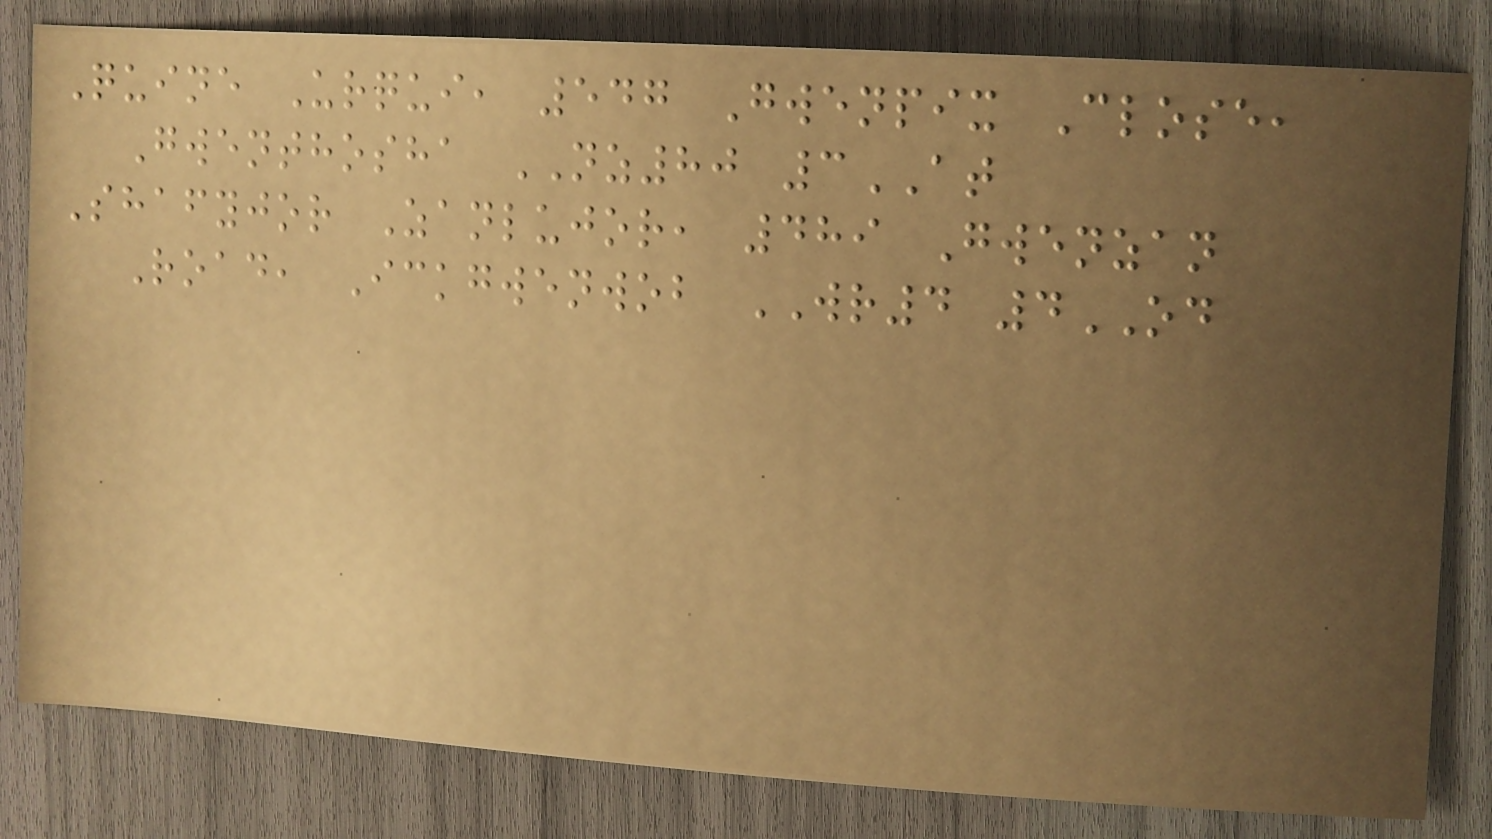Quine Urqui, 547 Gwenpix Close,
Gwenthosha NZ80 3AT
Shafyjor Zanlujor, 489 Gwenzan
Road, Ickgwenwob WR4 4OD
